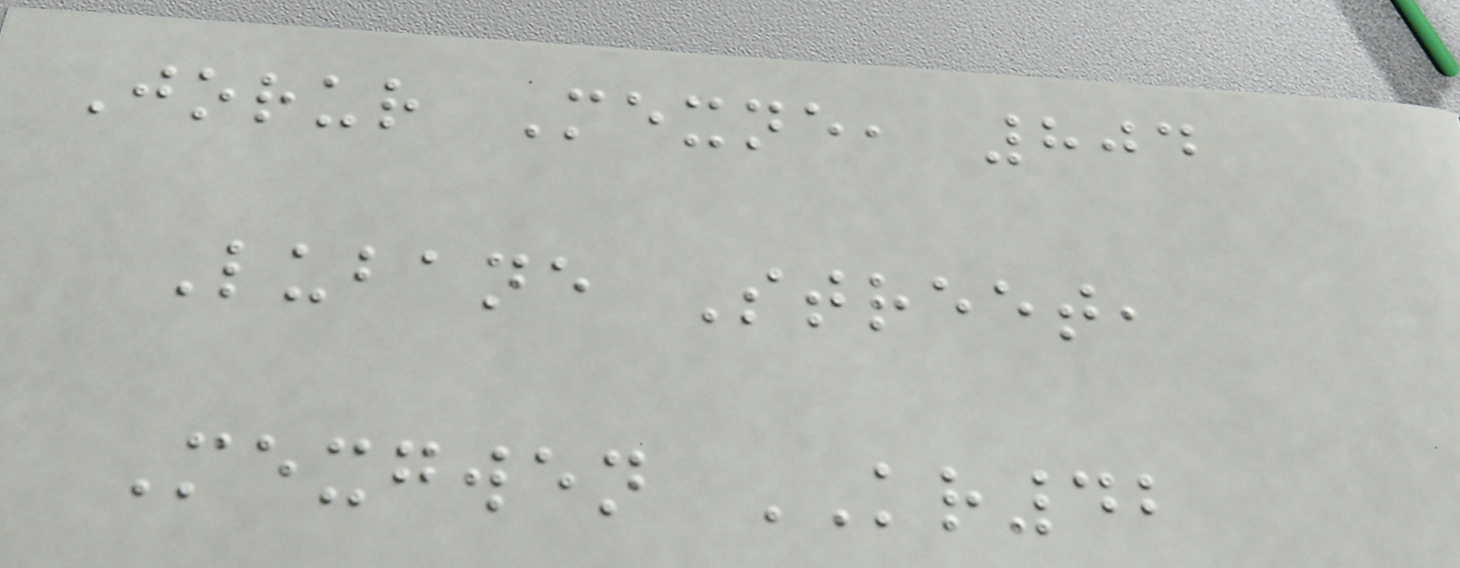Jorur Mexne, 804
Lubane Street,
Mexgwen KR42
